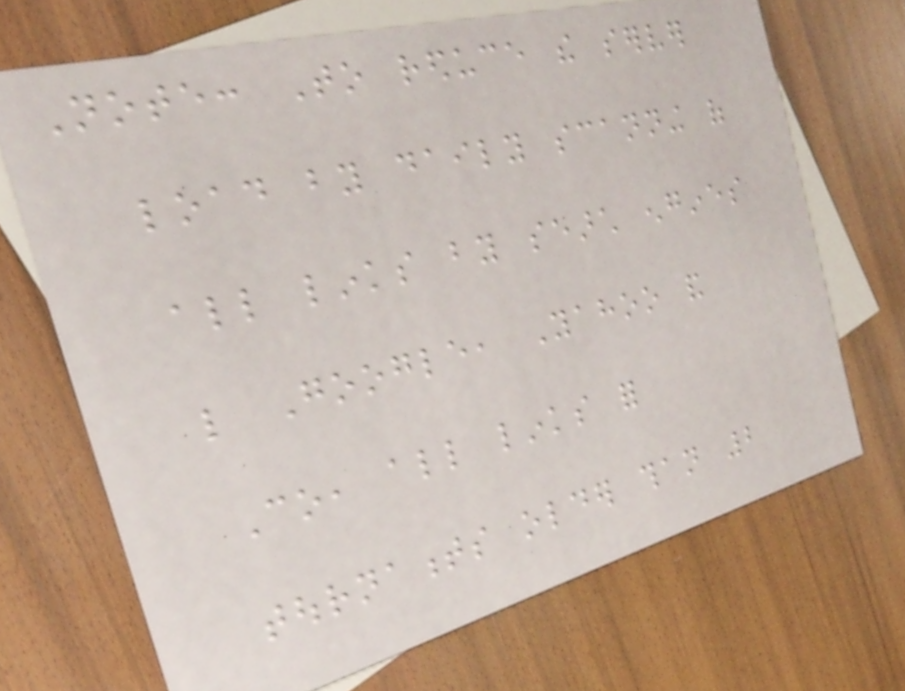Note: To reduce the server
load by daily scanning of
all links by search engines
like Google, Yahoo and
Co, all links for
tournaments older than 2
